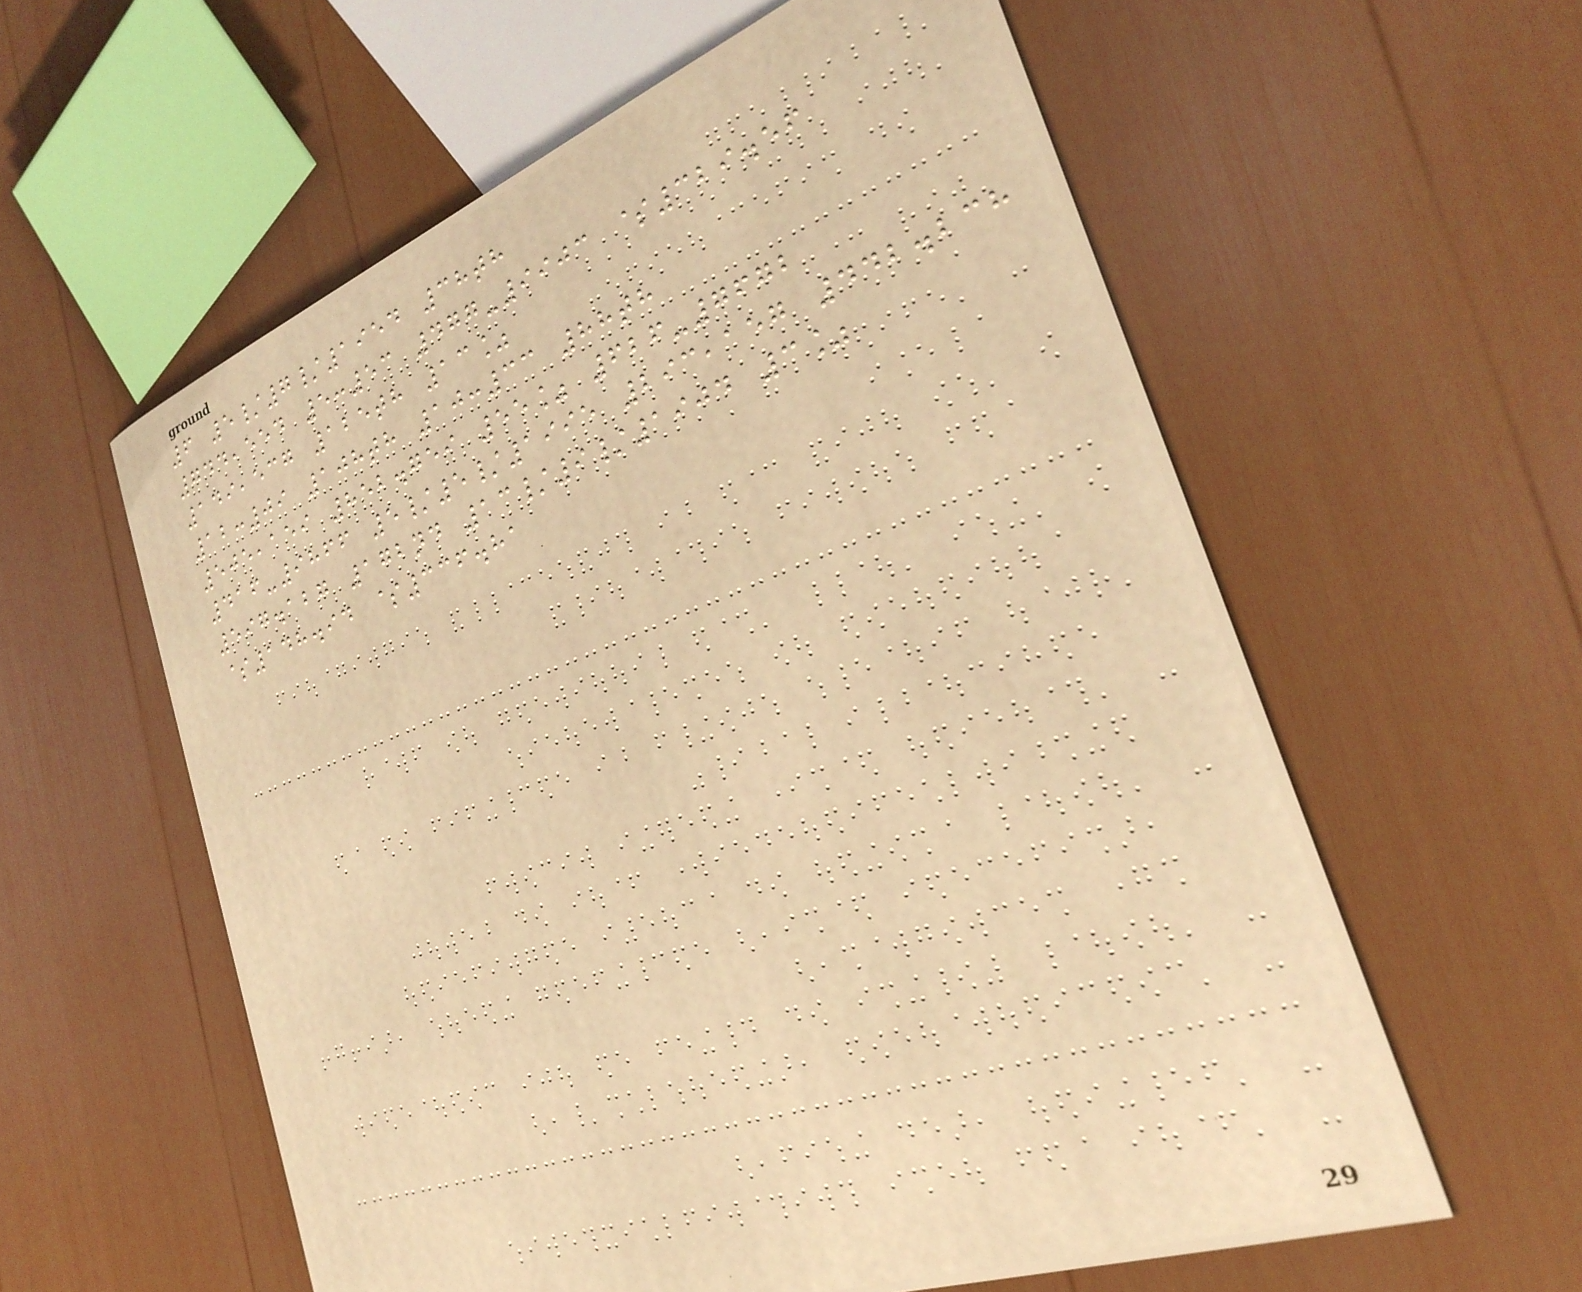6 5/7/1954 38th
744,554 5:53 477-9903 $329.56
149,537 125th 13%
12:09 108th 10:33 88th
505,159 852.759 55% 626-7672
416-9866 5/5/1995 293,157 442.238
597.127 172nd 13/9/1904 3%
$148.94 $336.81
